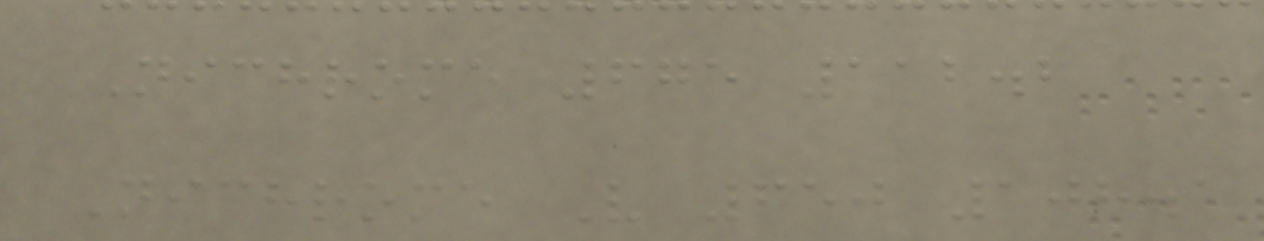Nichrome 675 112.2
Nichrome V 650 108.1
